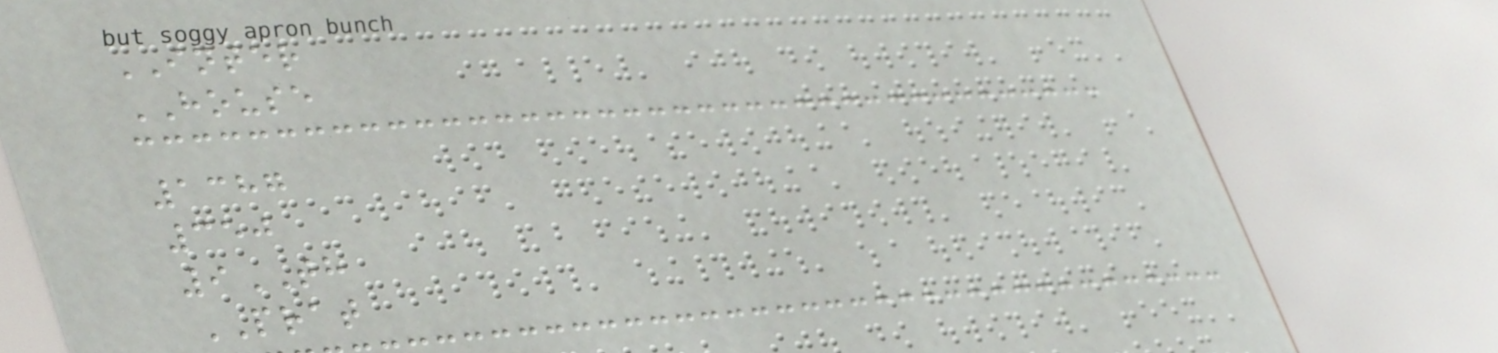INTER
HOUSE
1387
350
9TH
PRAT
